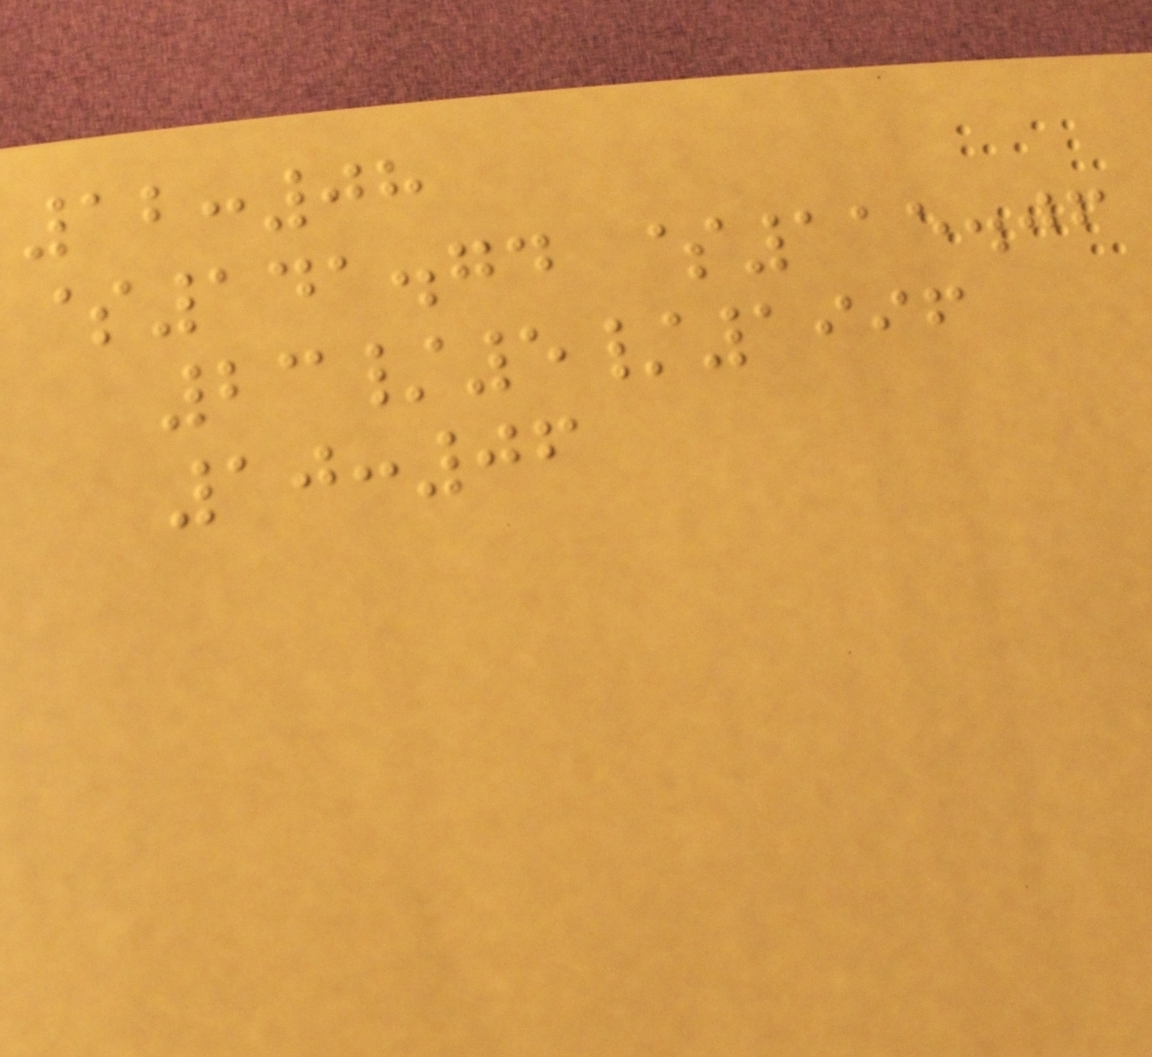12:08
$141.74 $115.06
23/5/1996
10:06
